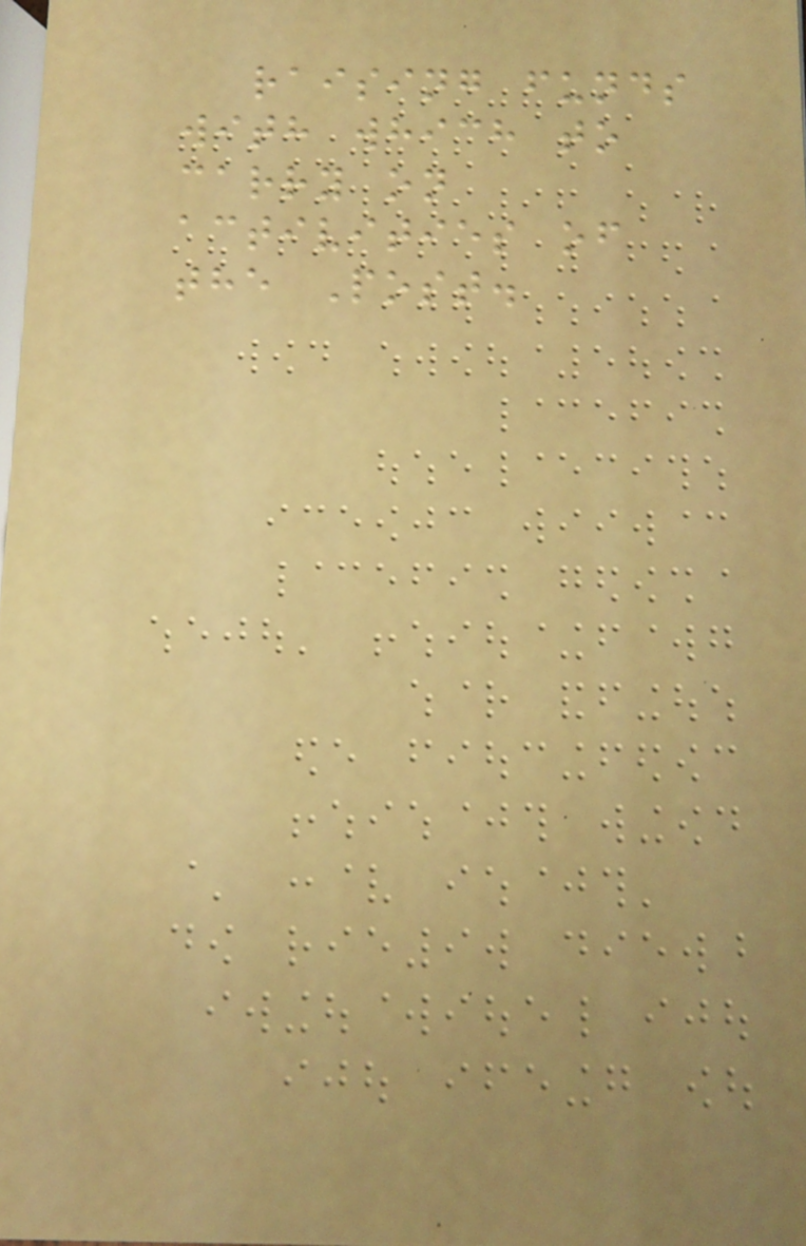raising funds
with which to
carry on
activities of
the Post.
